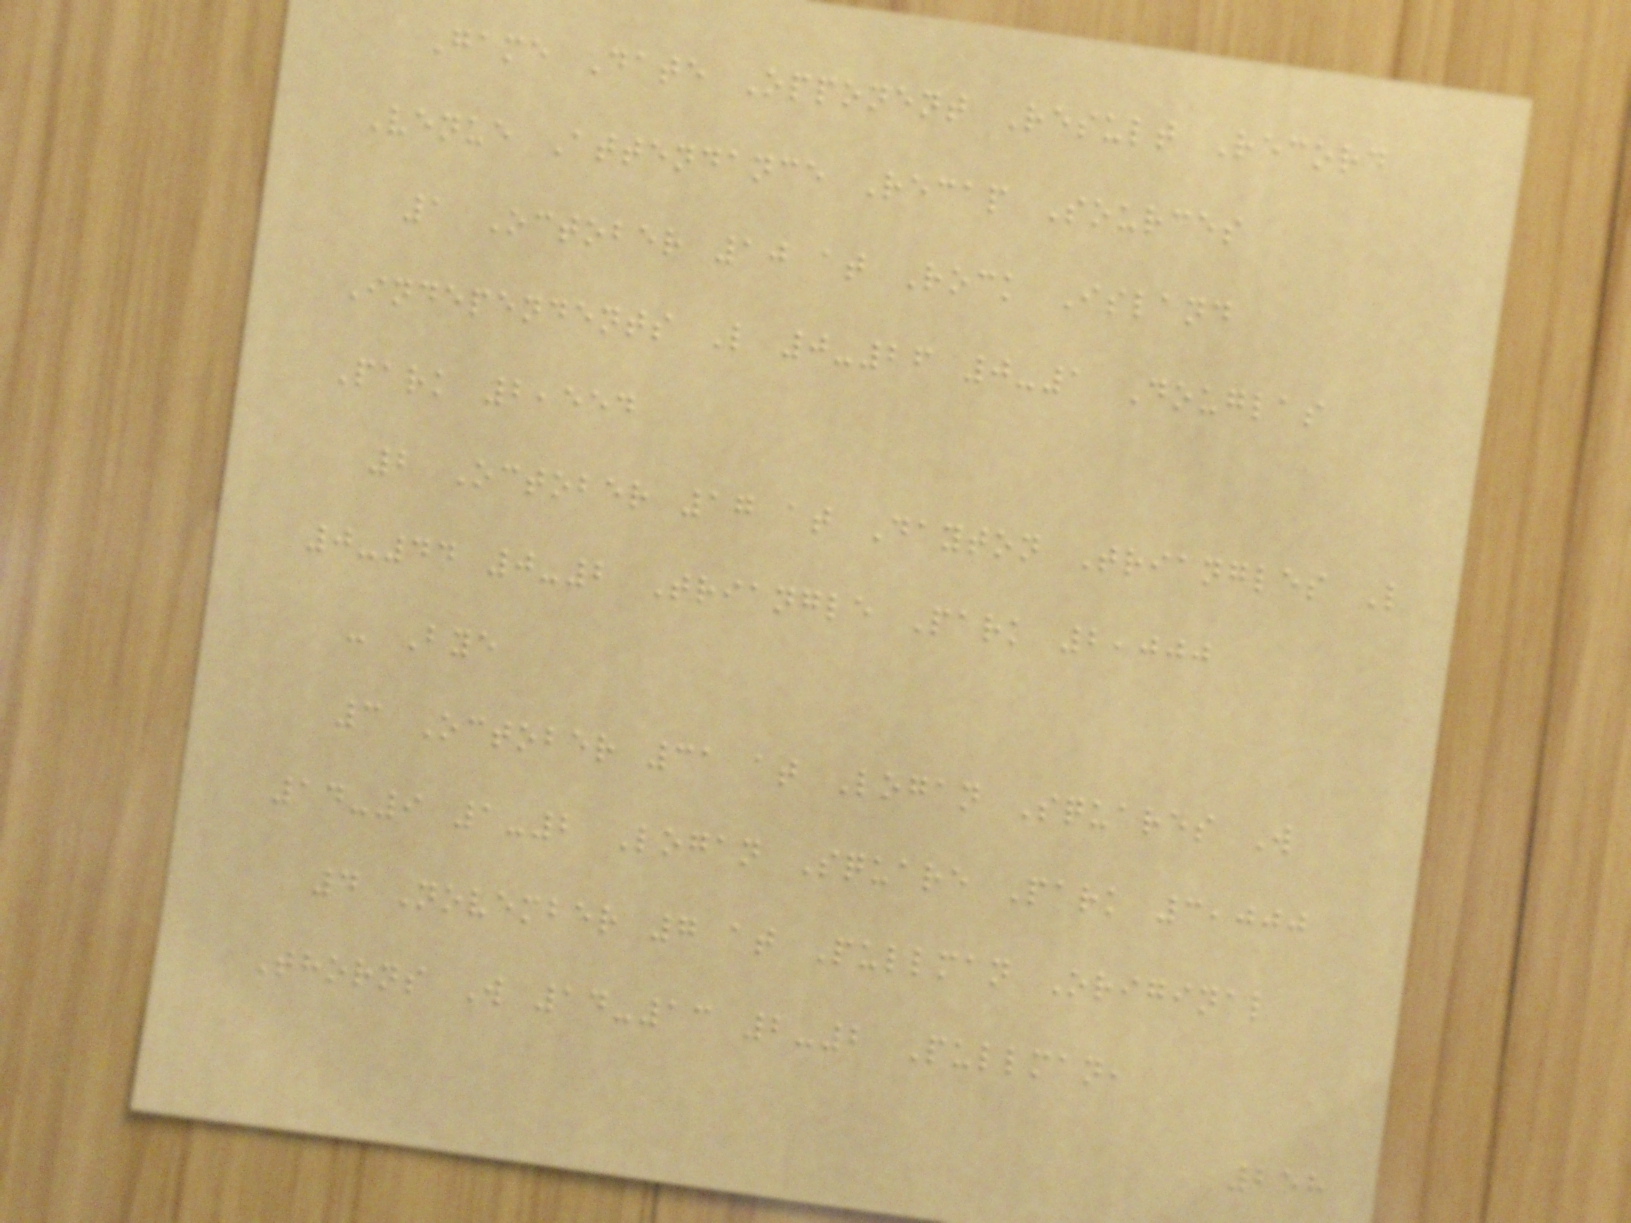Game Date Opponent Result Record
Venue Attendance Recap Sources
1 October 10 at Rock Island
Independents L 0-26 0-1 Douglas
Park 2,554
2 October 17 at Dayton Triangles L
0-44 0-2 Triangle Park 2,000
- Bye
3 October 31 at Logan Squares W
14-9 1-2 Logan Square Park 3,000
4 November 7 at Pullman Original
Thorns W 14-13 2-2 Pullman,
258
